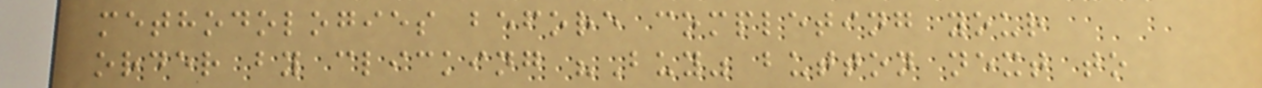methodologies before completing your
order by clicking "Buy" button next to
